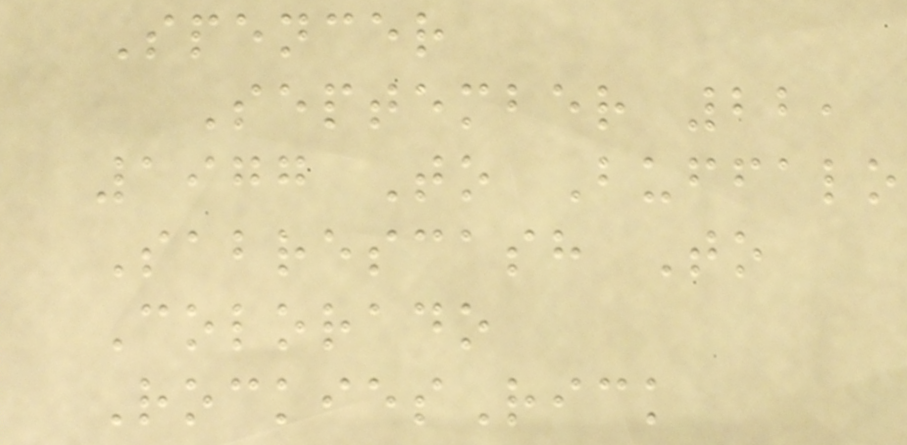Spencer
September 22,
1977 To Buffalo
Sabrescash To
Colorado
RockiesRick
